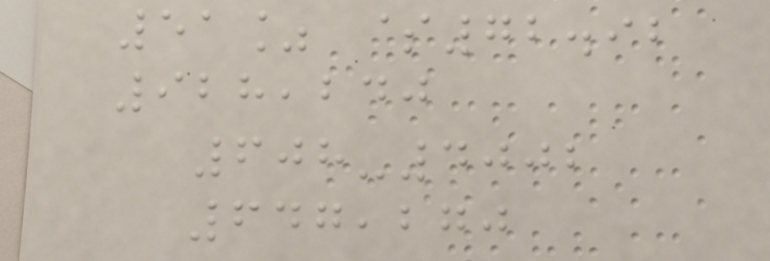51% $72.92
928,240
608-4002
647,270
